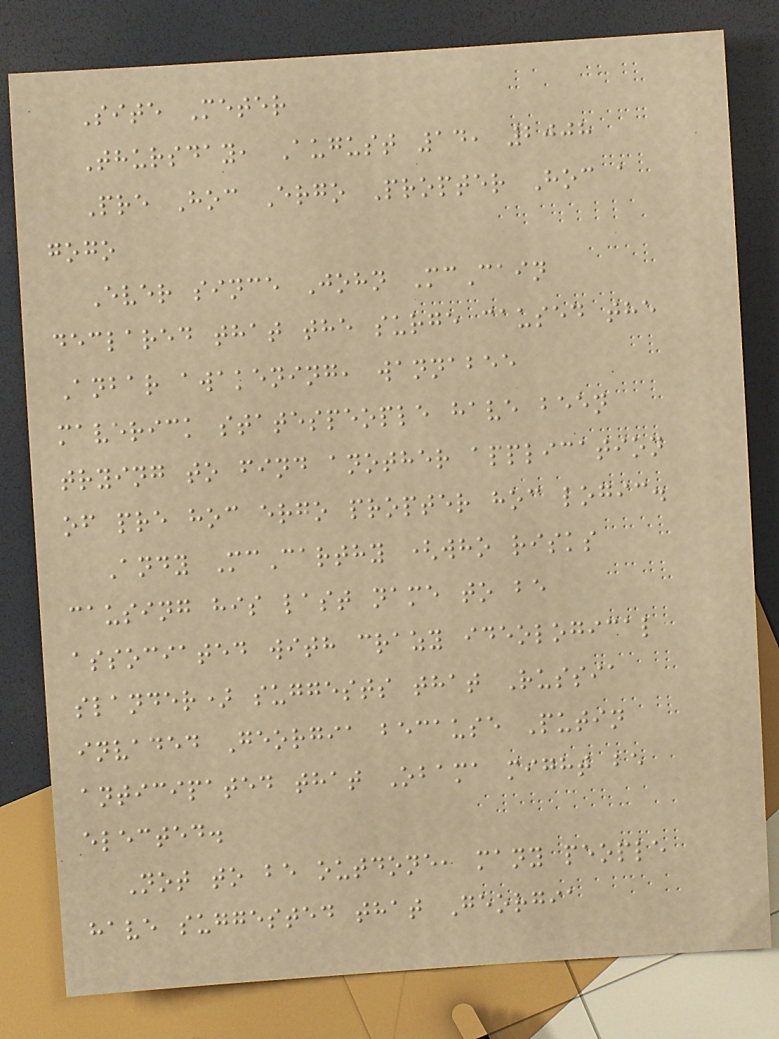Site Meter
Thursday, August 14, 2008
Pre Hoc Ergo Propter Hoc a
gogo
Ever since John McCain
declared that the surge caused the
Anbar awakening, wannabee
maverick statespeople have been
trying to find another application
of pre hoc ergo propter hoc logic.
Andy McCarthy (who risks
causing his last name to be
associated with crazy ideological
slander) suggests that Russia
invaded Georgia because Putin
anticipated that Obama might be
elected.
Not to be outdone, many people
have suggested that Georgia
